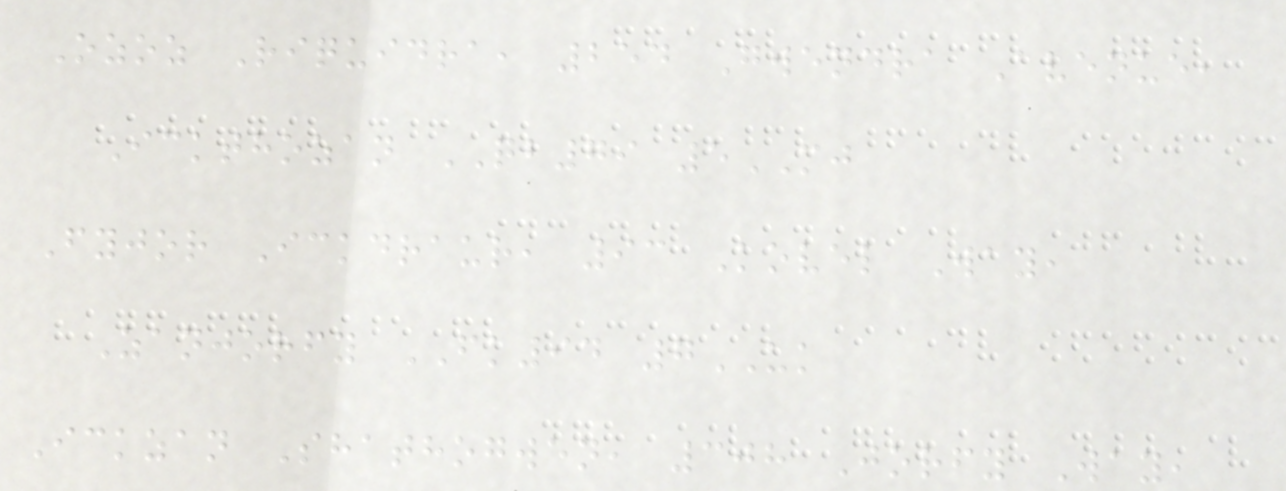Ozoz Riquidra, 254 Gwendra Avenue,
Ickthozan QB79 5MJ
Fyjor Ickdraur, 93 Kovel Way,
Zanjorfy FK94 7UK
Ickzan Shathogwen, 308 Jorfy Way,
